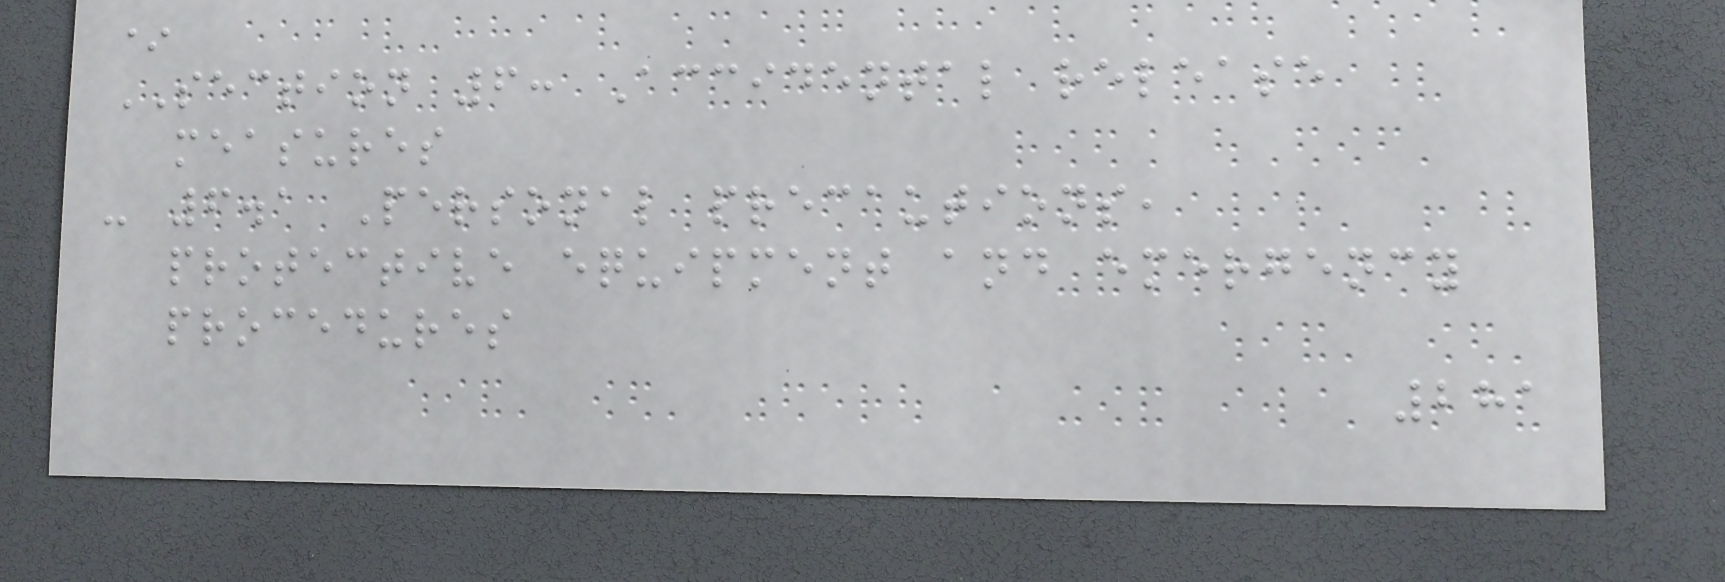*
SECTION 6: Accidental release
measures
- 6.1 Personal precautions,
protective equipment and emergency
procedures
281
